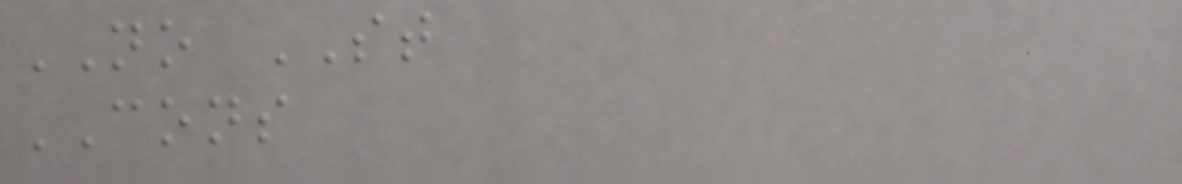NO ST
CONS
